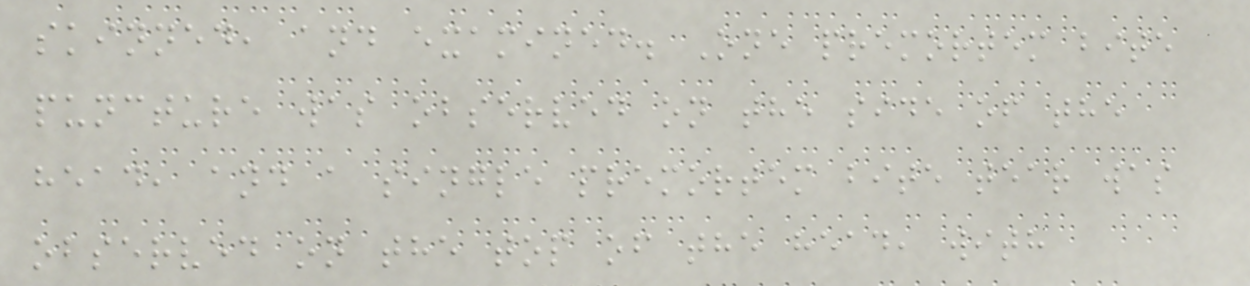skinned, and examined. One premortem bite
puncture was observed on the side of the
head, and a single premortem bite tear was
observed on the top of the head, with
